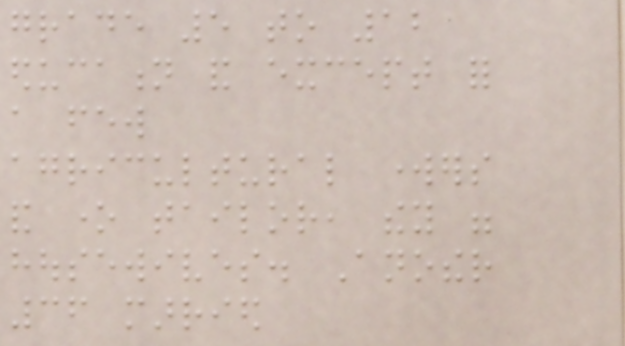grade 5 to 12
education and except for
a few
agricultural workers
and one tailor, they were
housewives. Another
36 married
